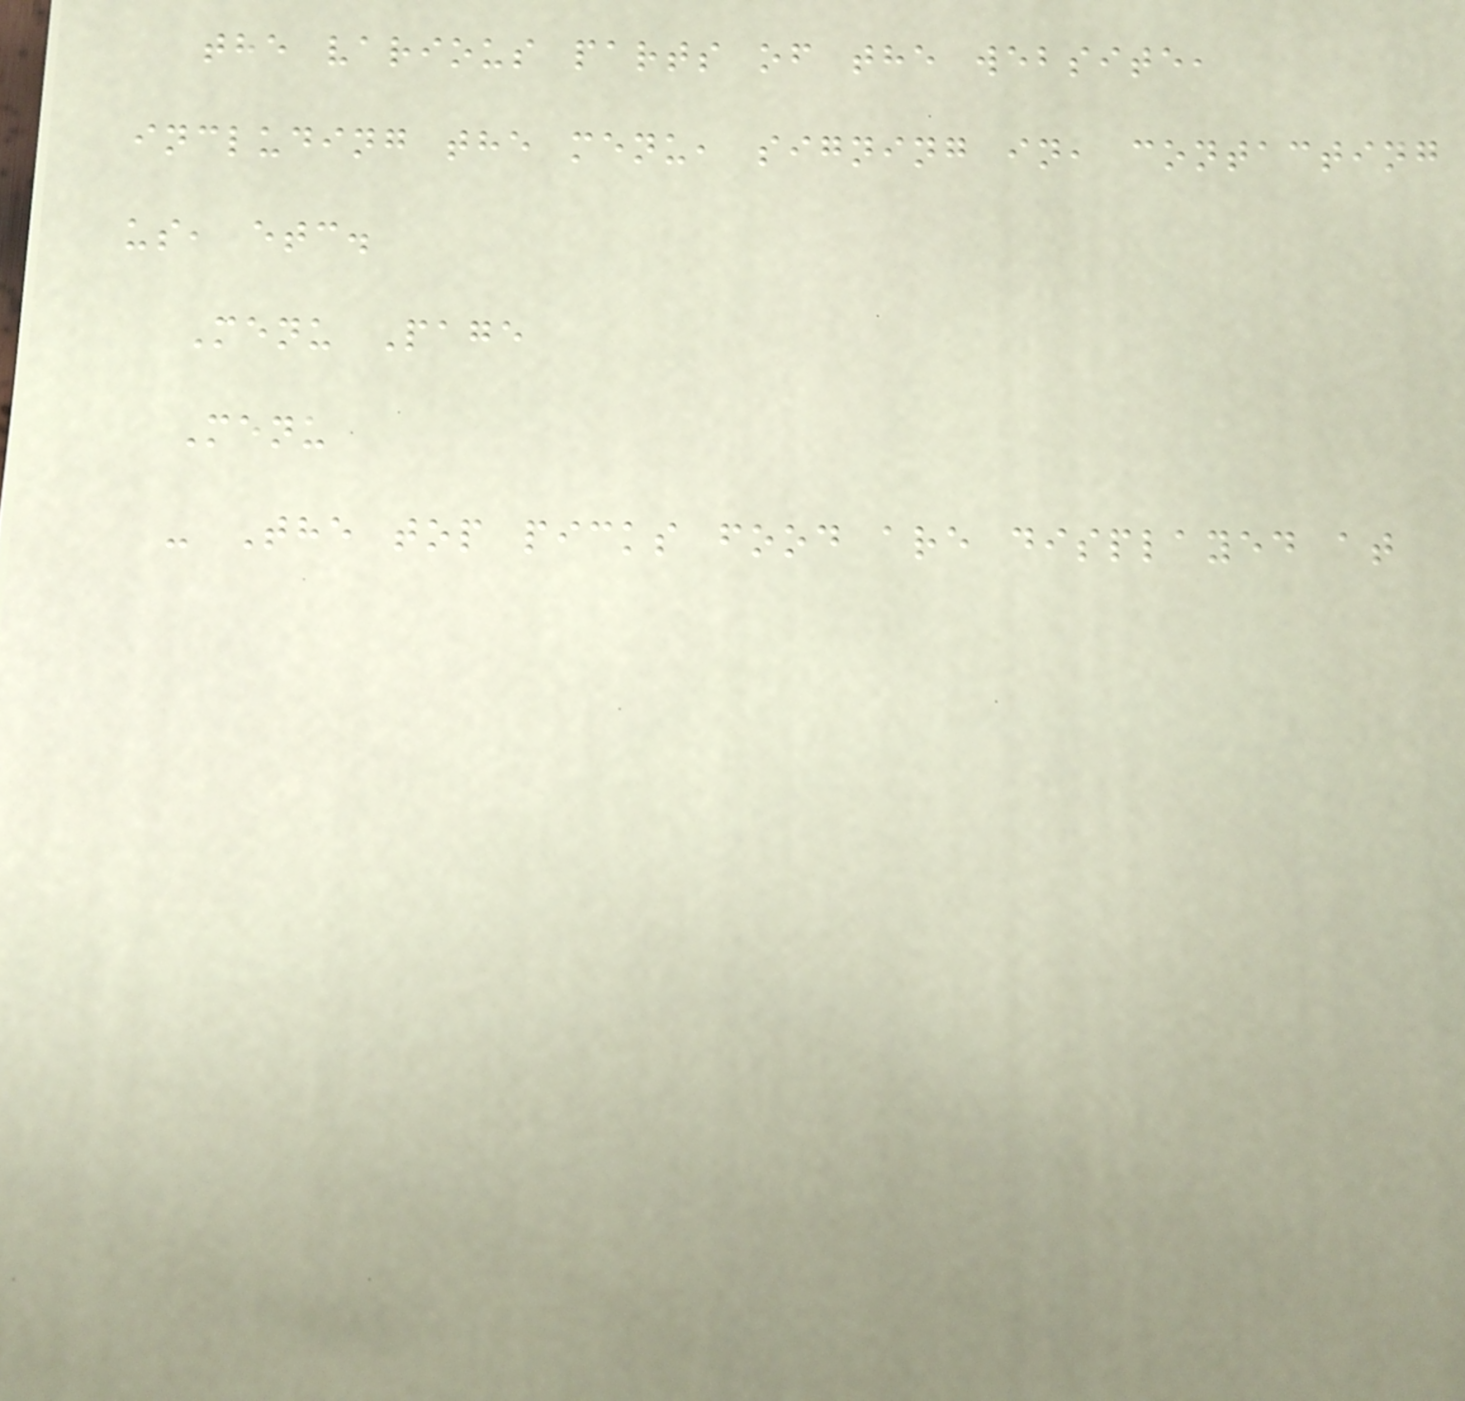the various parts of the website,
including the menu, signing in, contacting
us, etc.
Menu Page
Menu
- The top picks food are displayed at
